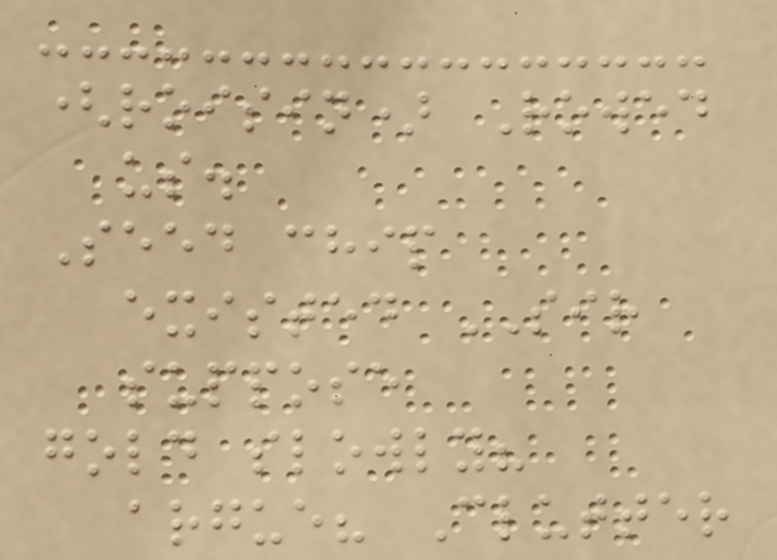(roisin) Rowed
us.
Seed chip
existed SIR
suppose
gold slowly?
argue? Clutter
